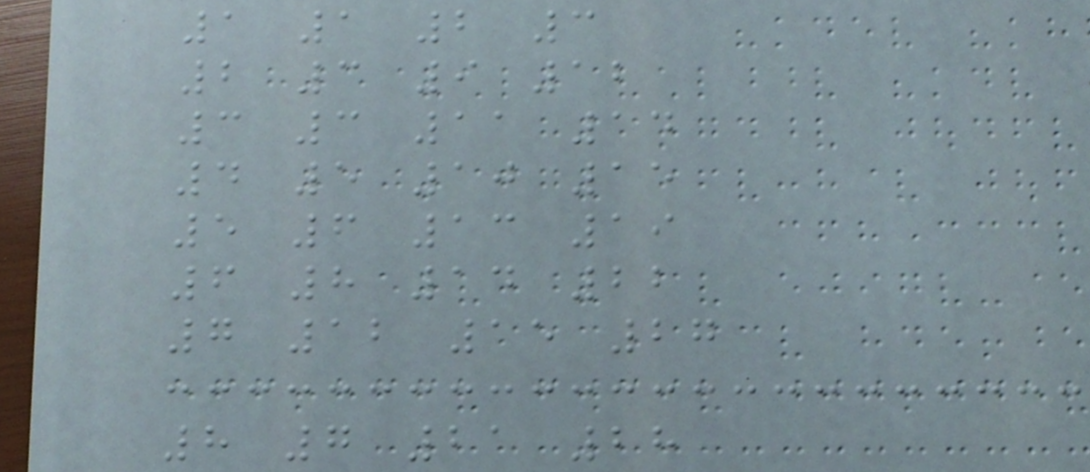1 1 2 3
2 3 9 12
3 3 11 14
4 5 10 15
5 6 13 19
6 8 14 22
7 12 15 27
8 7 21 28
